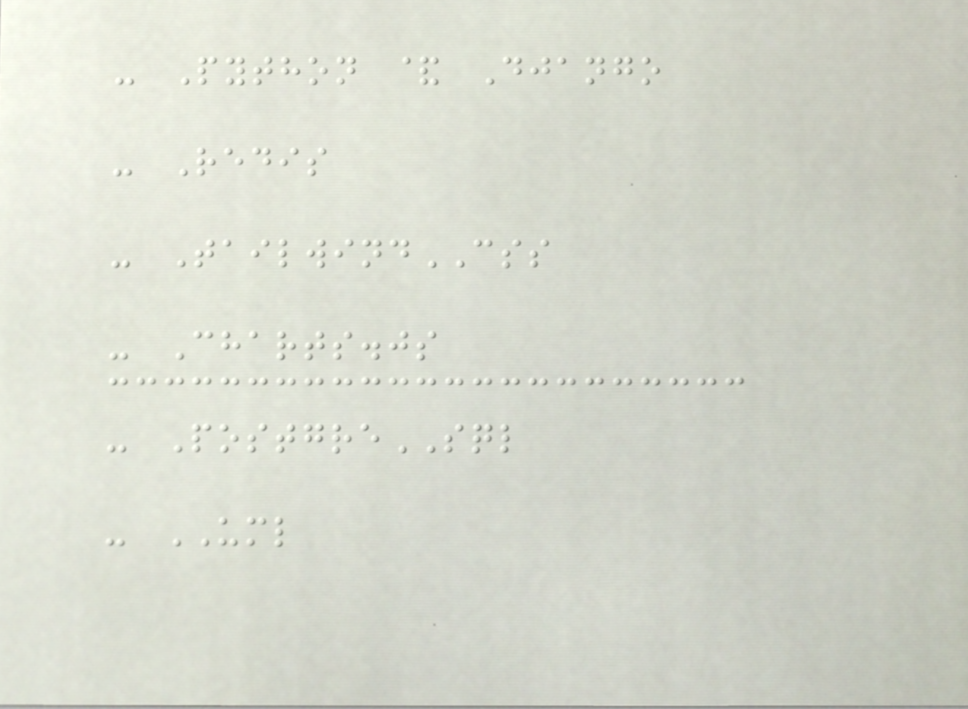- Python & Django
- Redis
- TailwindCSS
- Charts.js
- PostgreSQL
- UML
